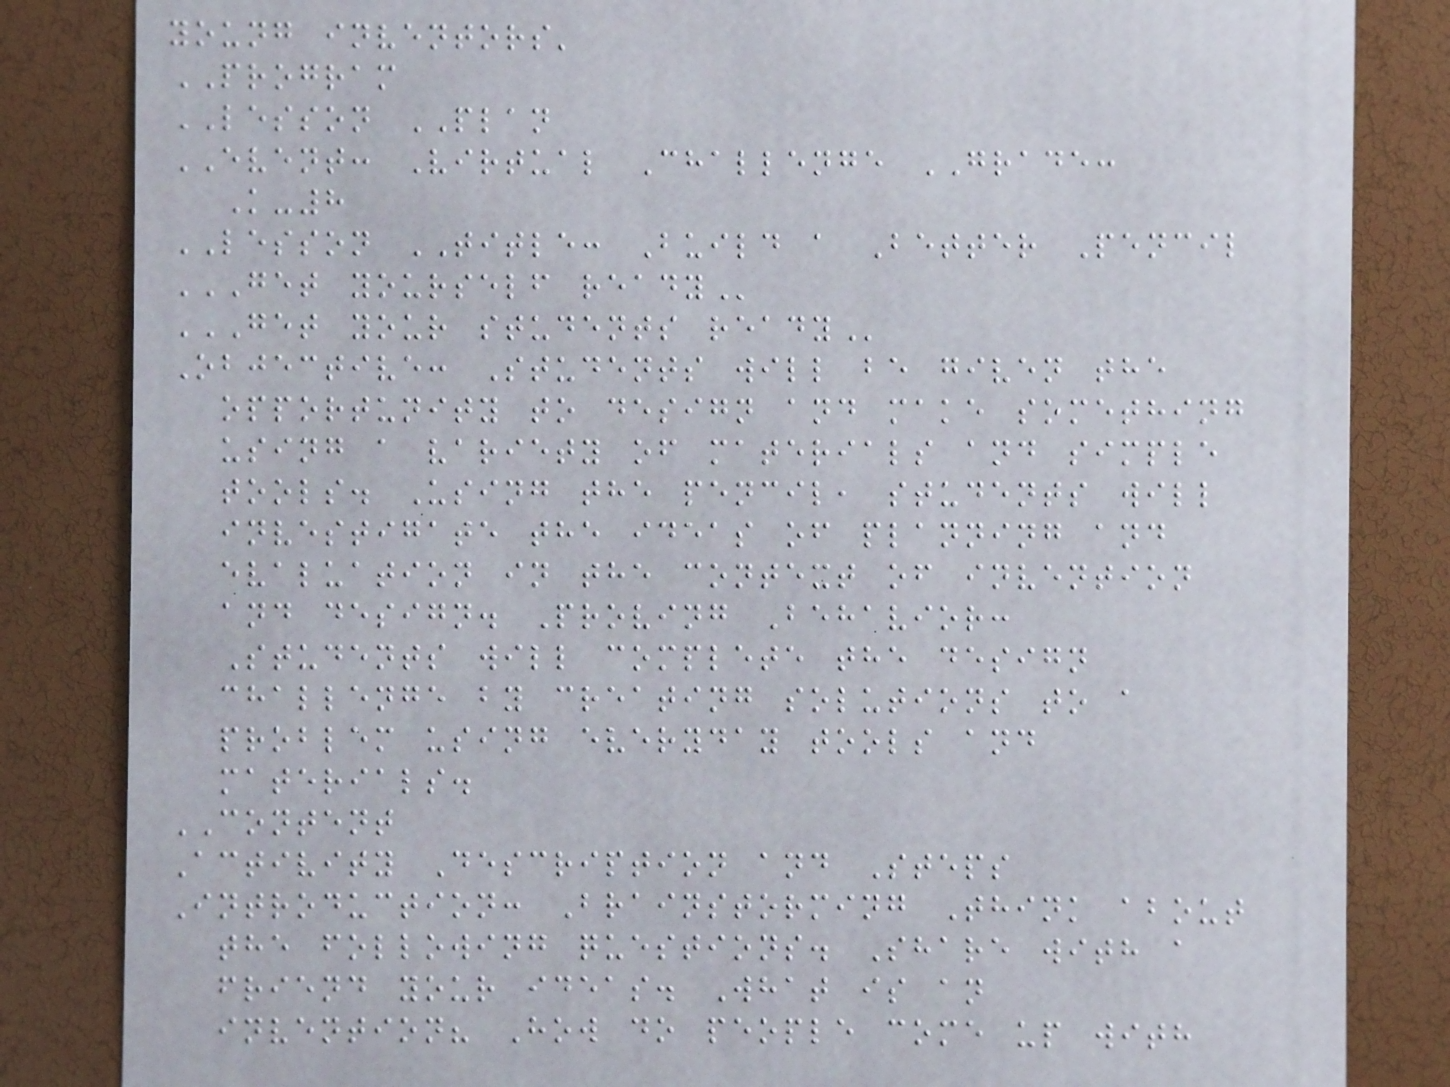young inventors'
PROGRAM
LESSON PLAN
EVENT: Virtual Challenge GRADE:
K-8
LESSON TITLE: Build a Better Pencil
GET YOURSELF READY
GET YOUR STUDENTS READY
Objective: Students will be given the
opportunity to design and make something
using a variety of materials and simple
tools. Using the pencil, students will
investigate the ideas of planning and
evaluation in the context of invention
and design. Proving Behavior:
Students will complete the design
challenge by creating solutions to a
problem using everyday tools and
materials.
CONTENT
Activity Description and Steps
Introduction: Brainstorming Think about
the following questions. Share with a
friend your ideas. What is an
invention? How do people come up with
